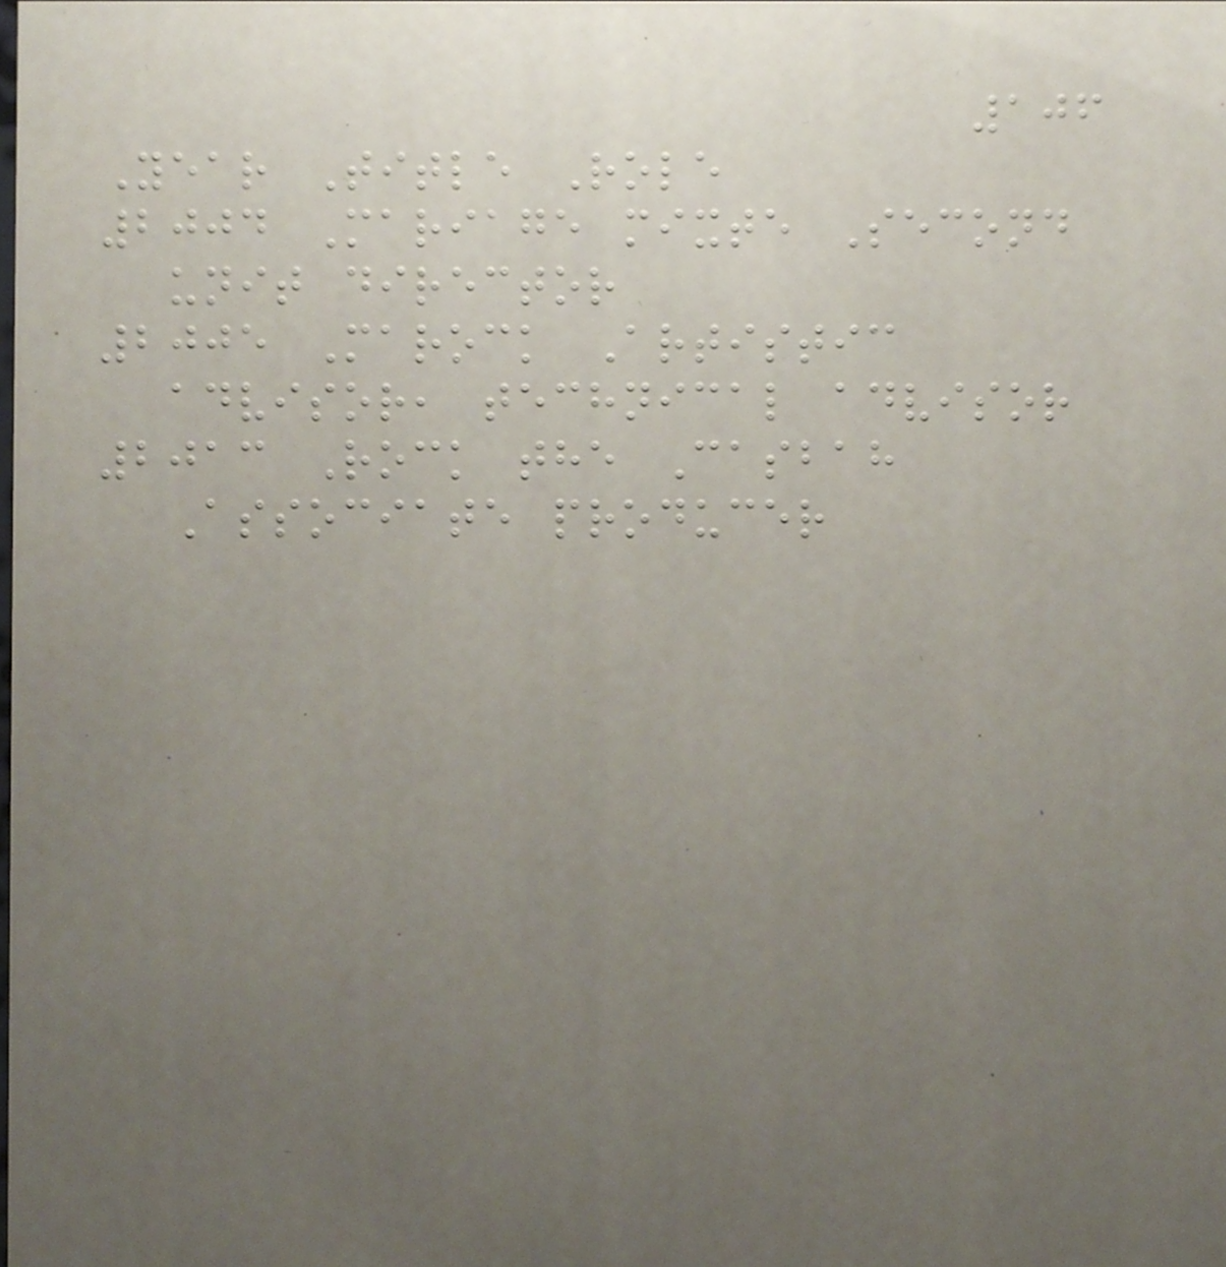106
Year Title Role
2004 Mariage mixte Second
unit director
2005 Marock Artistic
advisor, technical advisor
2013 Rock the Casbah
Associate producer
